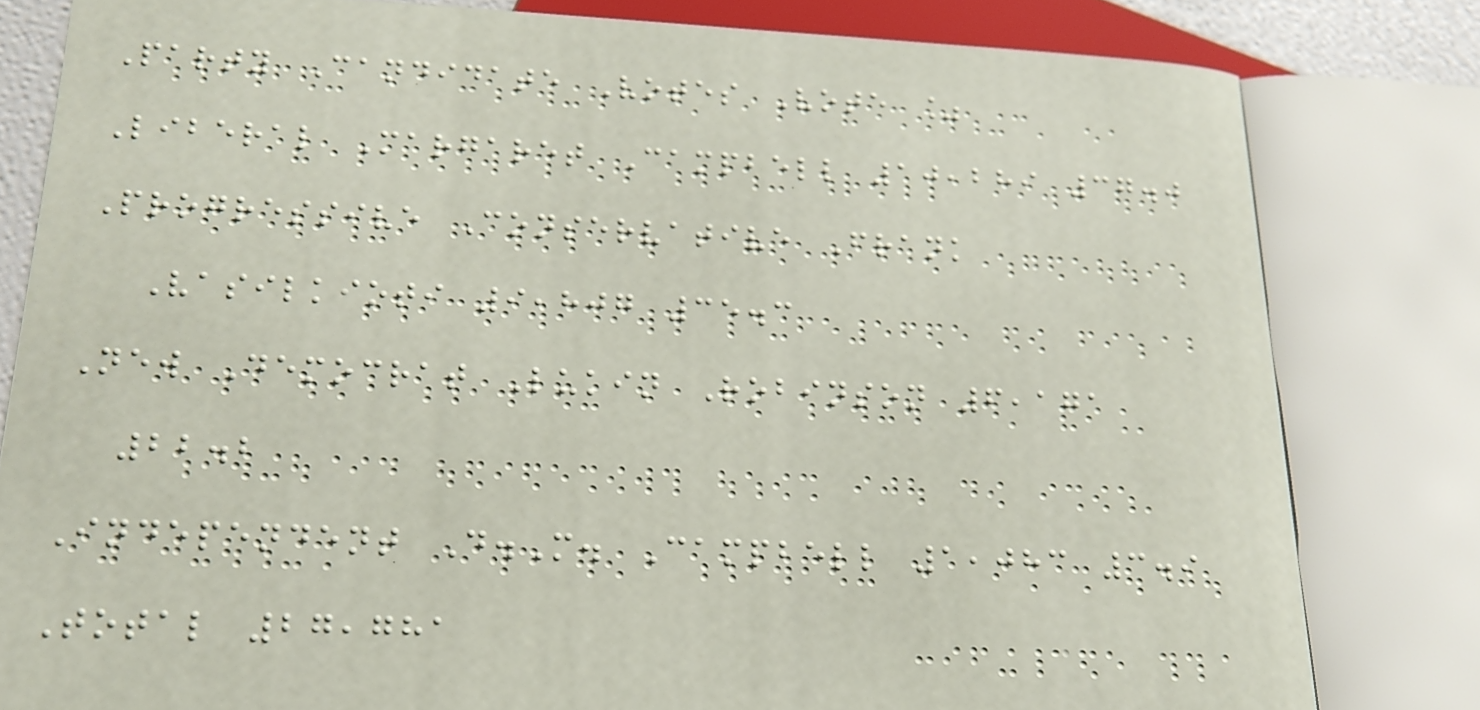Party Candidate Votes Vote %
Liberal Margaret Campbell 10,289 37.0
Progressive Conservative Frank
Vasilkioti 9,807 35.3
New Democrat Lukin Robinson 6,171
22.2
Independent D.M. Campbell 1,083 3.9
Total 27,781
